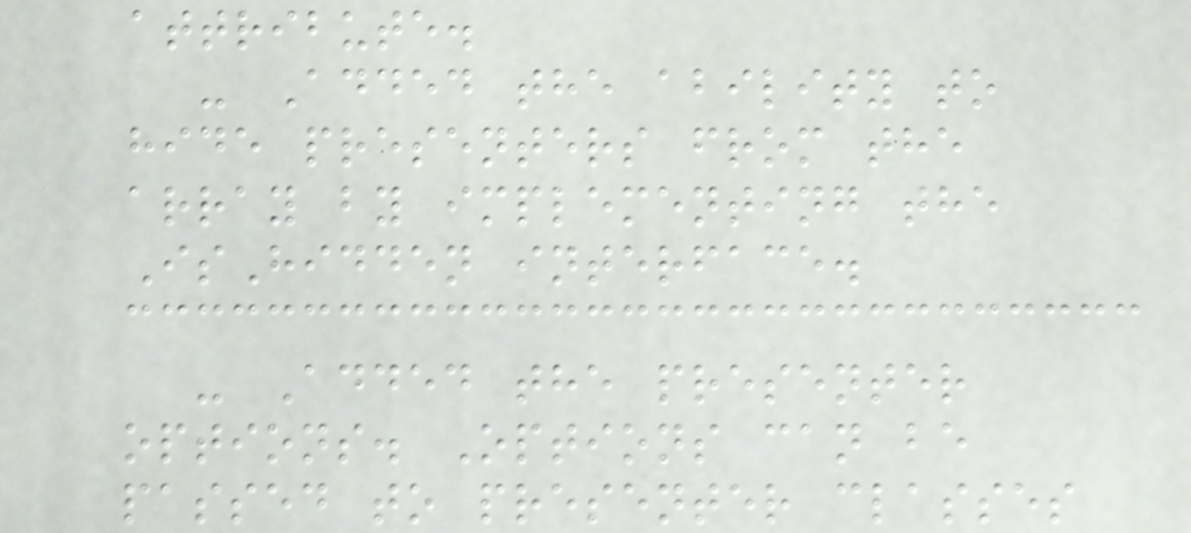attribute.
- Added the ability to
hide presenters from the
array by implementing the
IsHidden interface.
- Added the presenter
options. Options can be
passed to presenter classes
